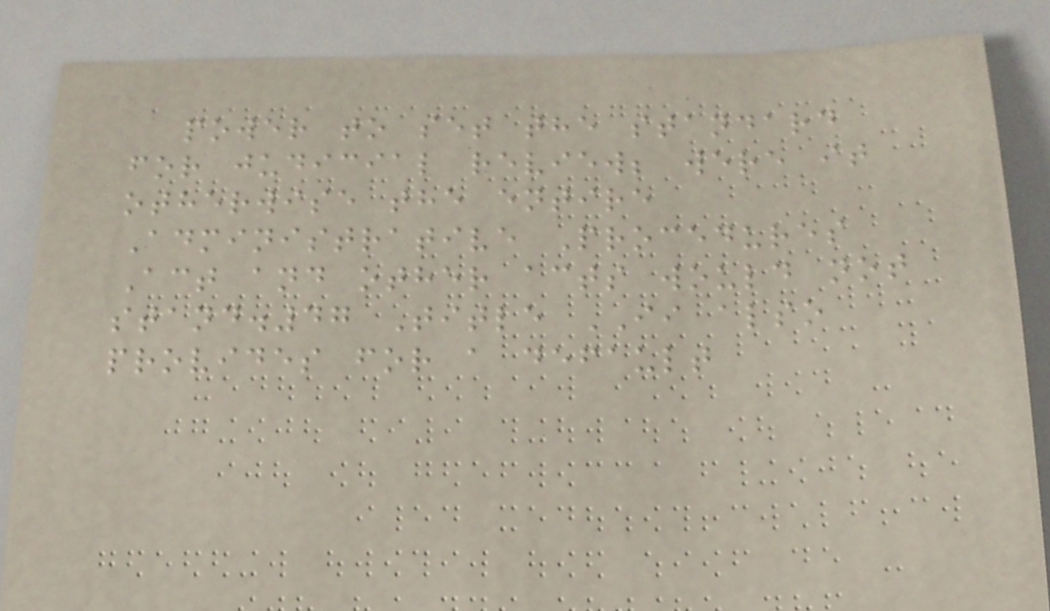power to set the standard
for judicial review; were it
otherwise the entire
Administrative Procedures
Act and other acts would not
stand.47 Title II also
provides for a default
